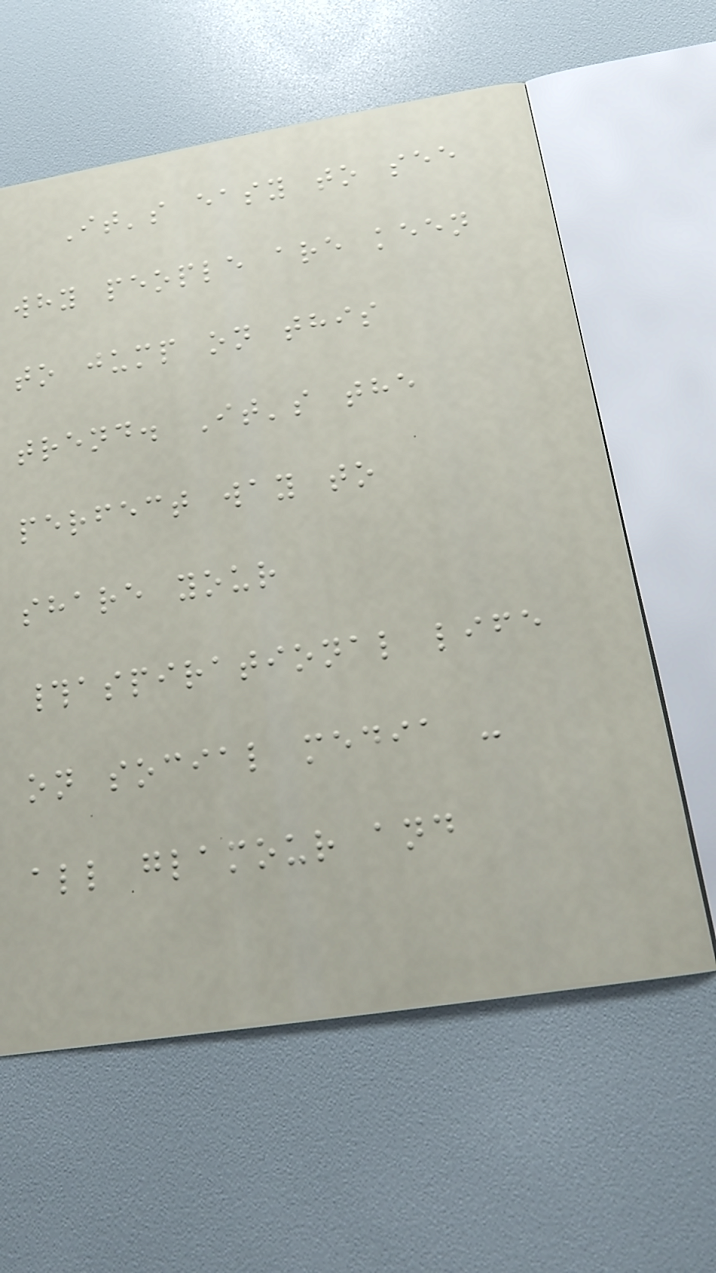It's easy to see
why people are keen
to jump on this
trend. It's the
perfect way to
share your
#aspirational life
on social media -
all glamour and
